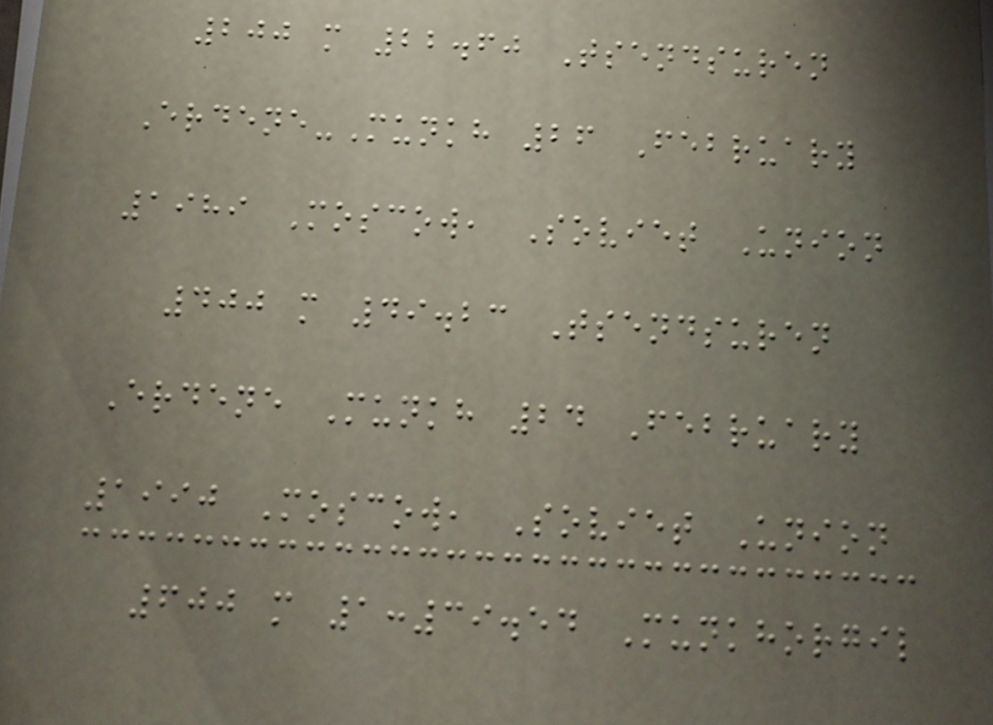200 m 22.60 Tsendsuren
Erdene-Munkh 26 February
1989 Moscow, Soviet Union
400 m 49.23 Tsendsuren
Erdene Munkh 24 February
1990 Moscow, Soviet Union
600 m 1:39.54 Munkhorgil
